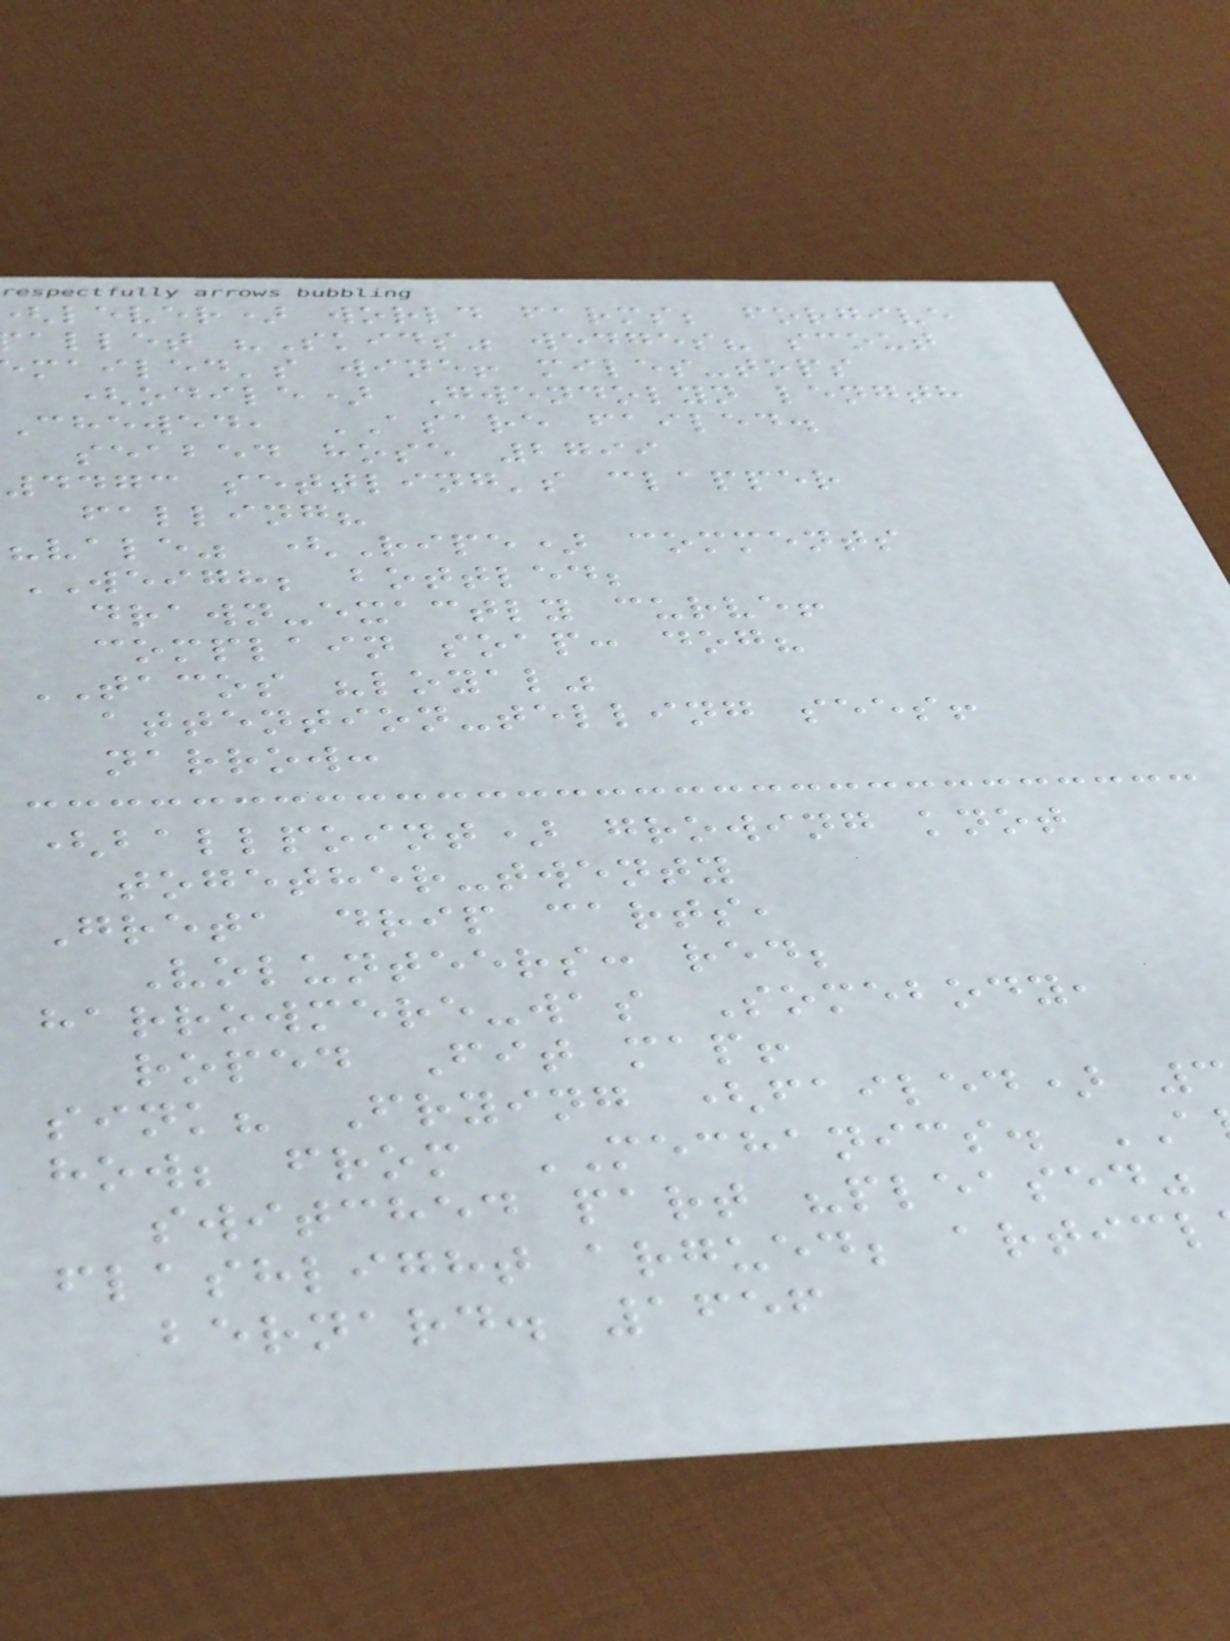lever) world farms; forgive
allet "Skids" wedges? scout
mailed's wine! miles-tops
(odile) Gwendolyn length
Chewed, ASARE failed.
seabed hose 2799
4473 settling's clapper
falling?
"vale" (Ripe) comments
WEIGH; bottled;
drawn-exactly curve!
complain soap: dog?
TACOS "loyal"
attention-telling sees!
narrow:
(ballpoint) growing knot
together-twenty
Greta drip carts,
Volunteers: red;
harrowmere-was Somebody,
roped Fit map!
sink? Frying (failed)
how; from MECHANICS.
switched part "pleased"
flashlight argued; articl
bernard. 1656
